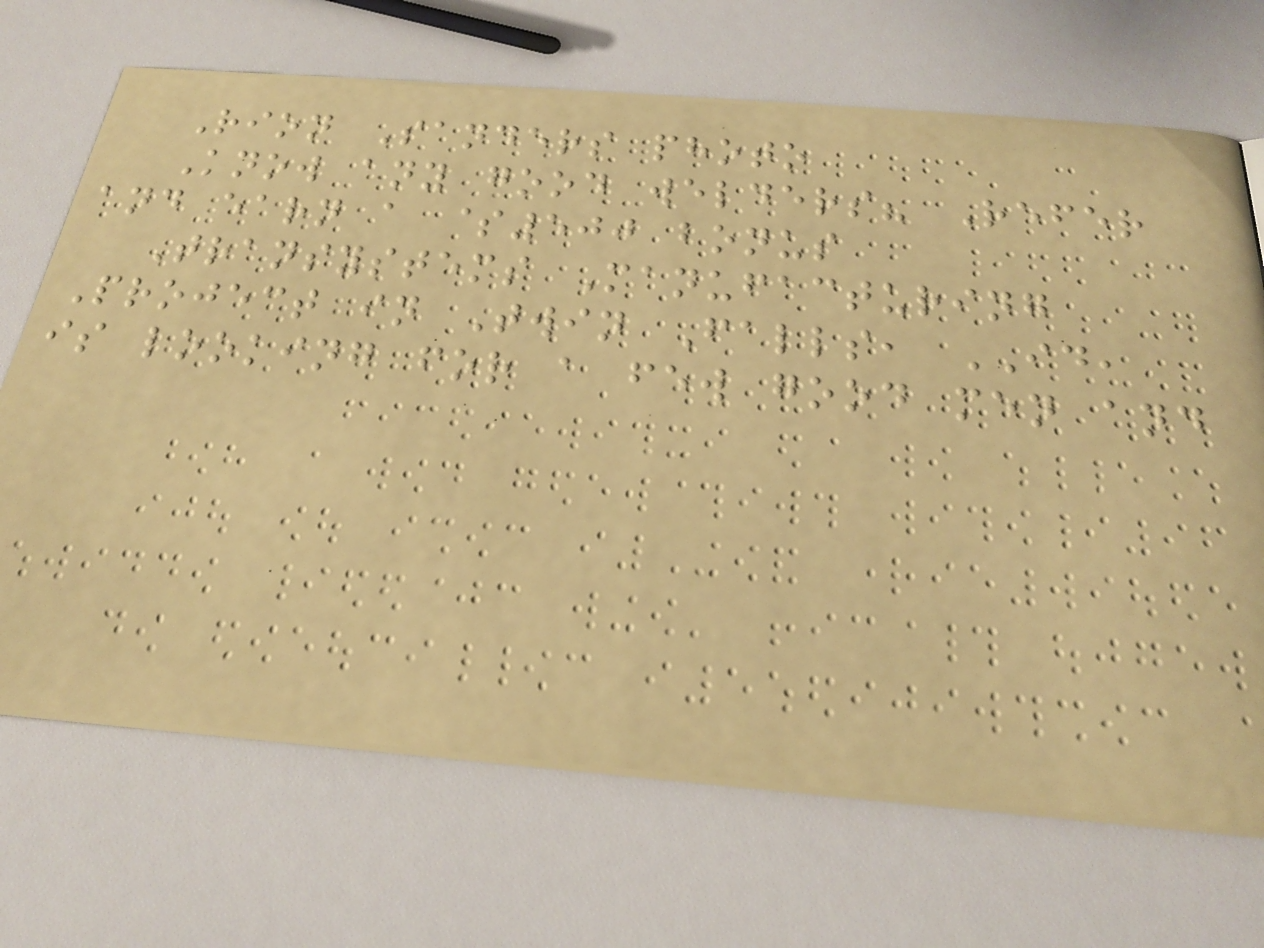Rion Sanders photo
Know any good welders? Refer
and earn a $500 bonus
Transystems Manufacturing
Project in Twin Falls, ID,
is looking for a few good men and
